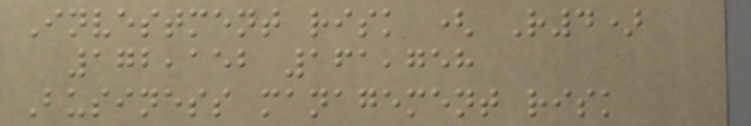Investment risk ( R4)
172,152 161,758
Business management risk
